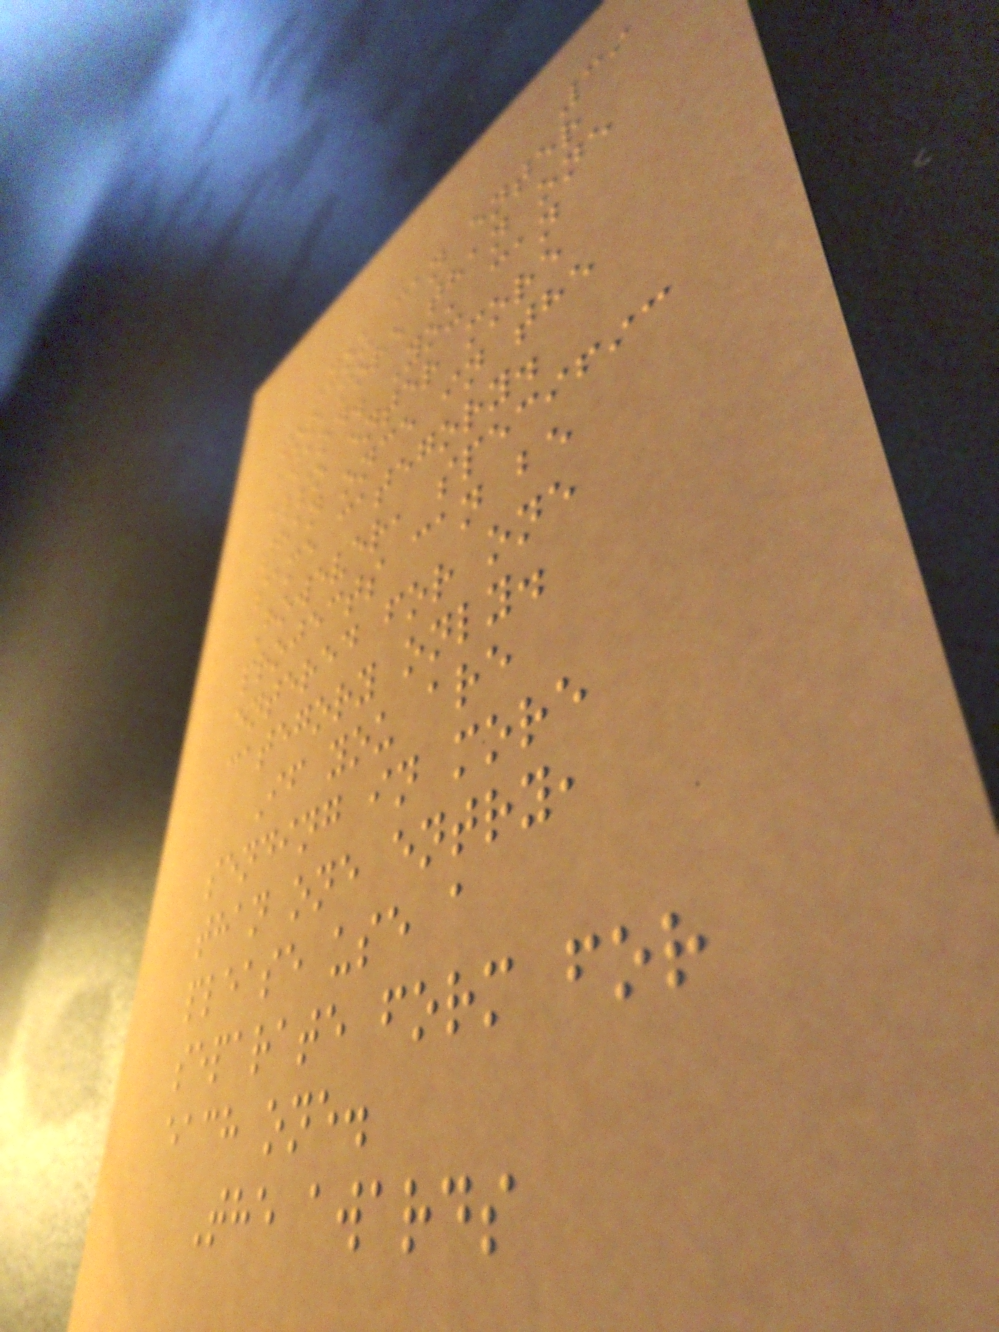39
You can enter
for more than one
award. You can
also enter more
than once in the
same category.
However, specific
projects can be
entered for one
category only.
If you are
sending in more
than one entry,
please use a
separate form for
each one.
The awards
